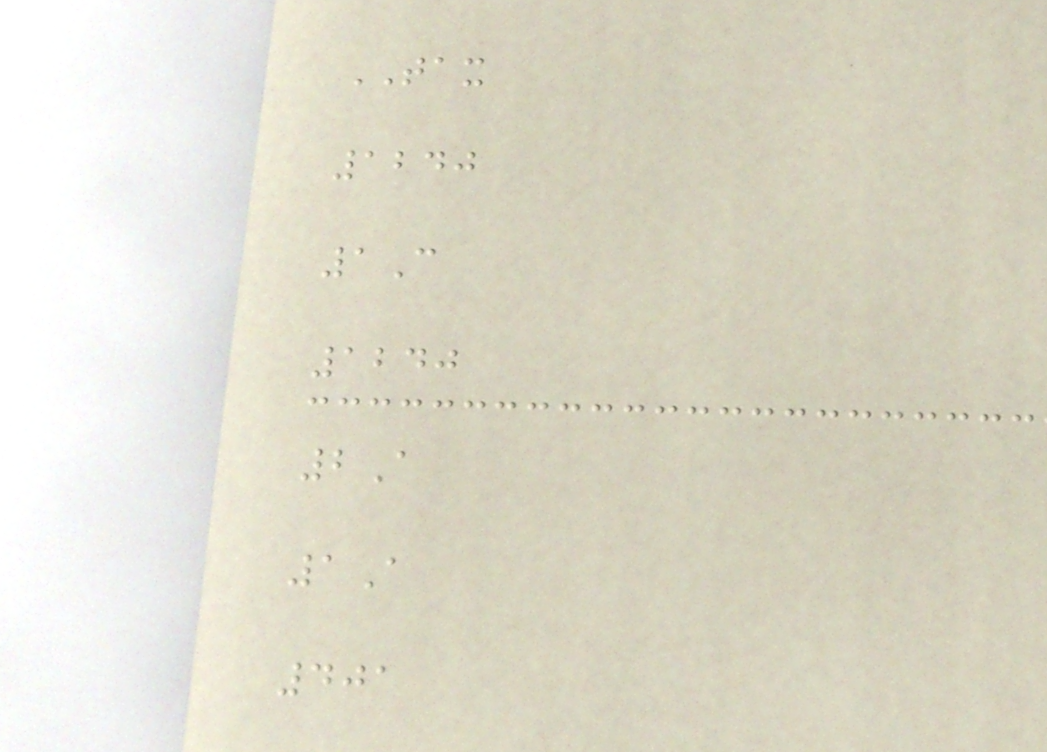TAX
1240
1C
1240
2A
1A
401
